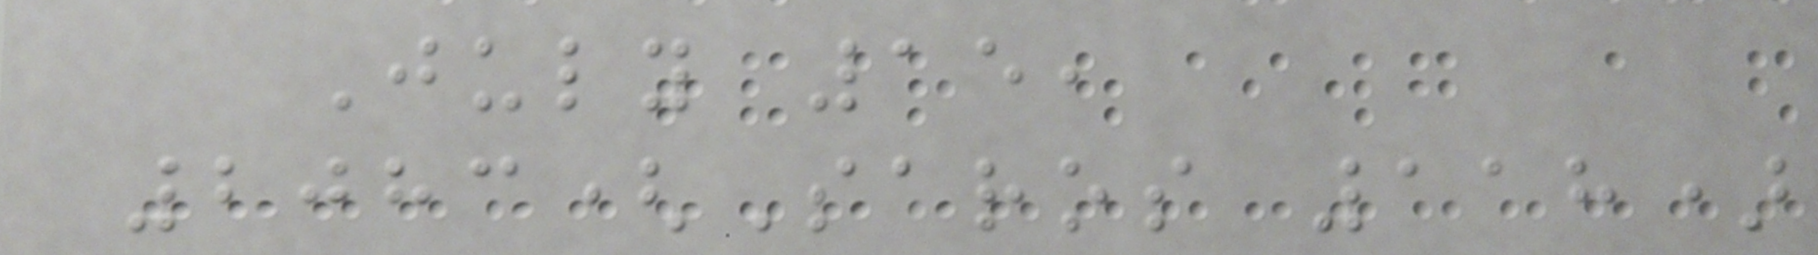July 15,
2083(Saros 118)
